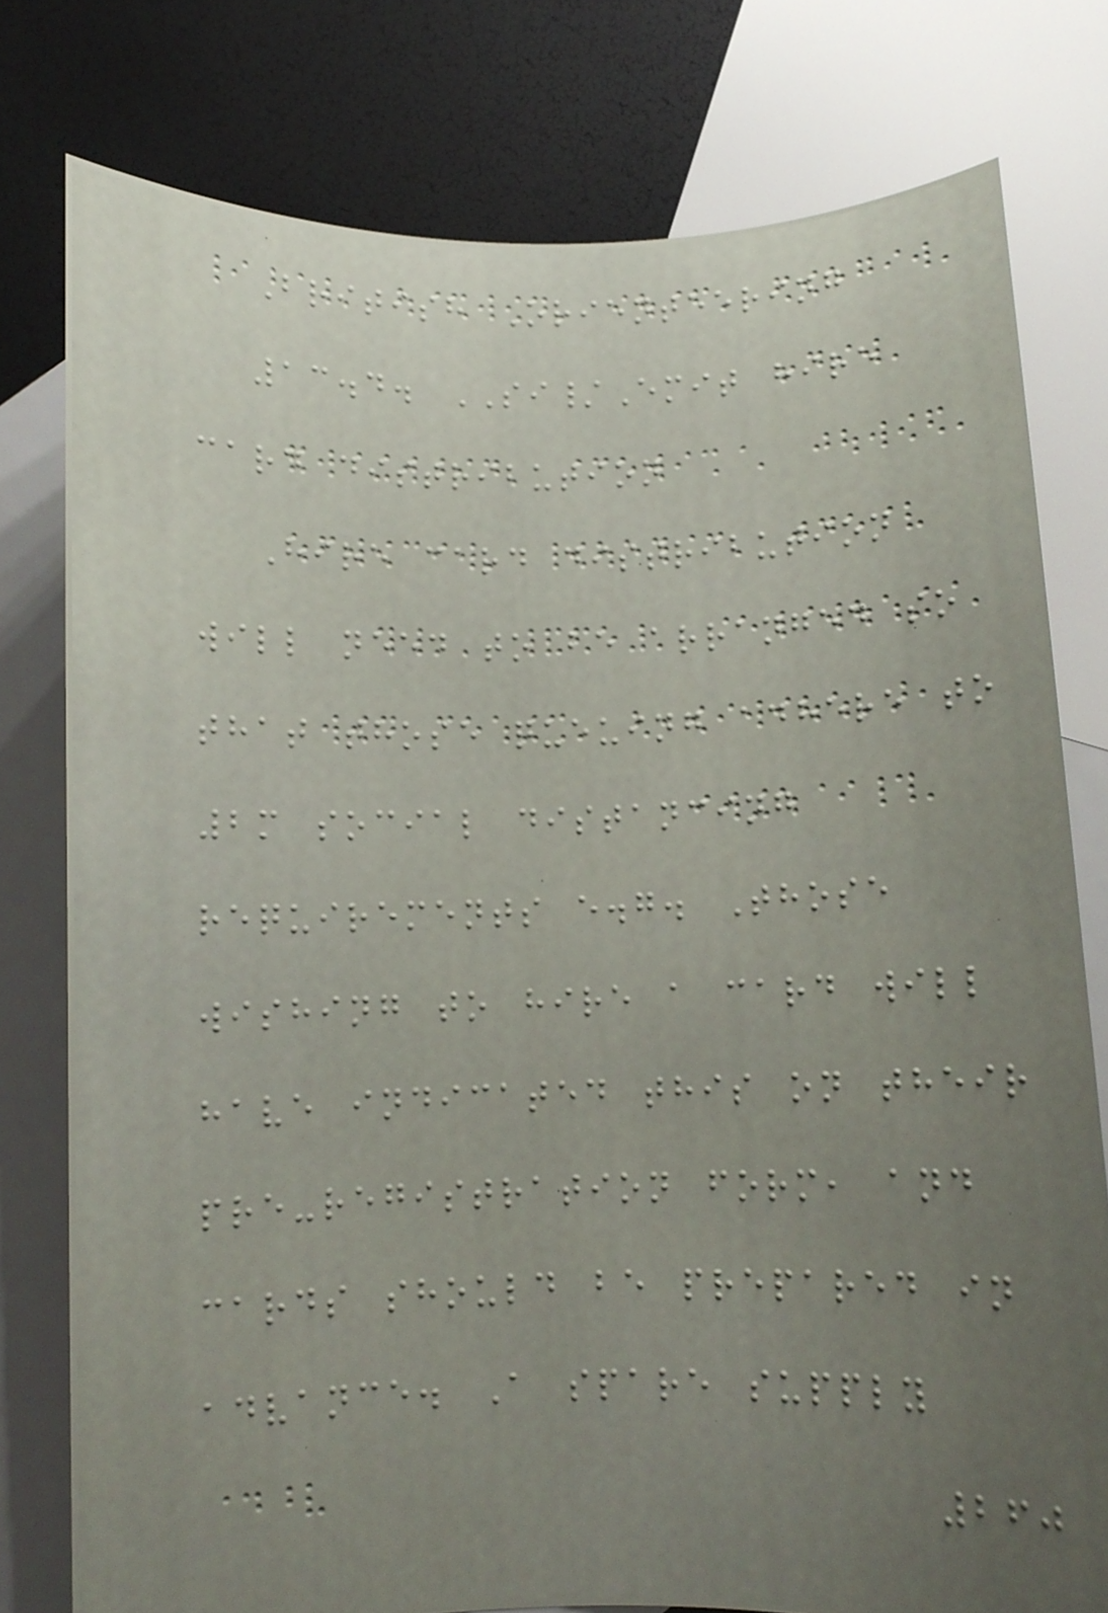British Orienteering
13.4. SI/Emit hire
card distribution
Hire card distribution
will need to be arranged so
that those queuing adhere to
2m social distancing
requirements e.g. Those
wishing to hire a card will
have indicated this on their
pre-registration form, and
cards should be prepared in
advance. A spare supply
260
